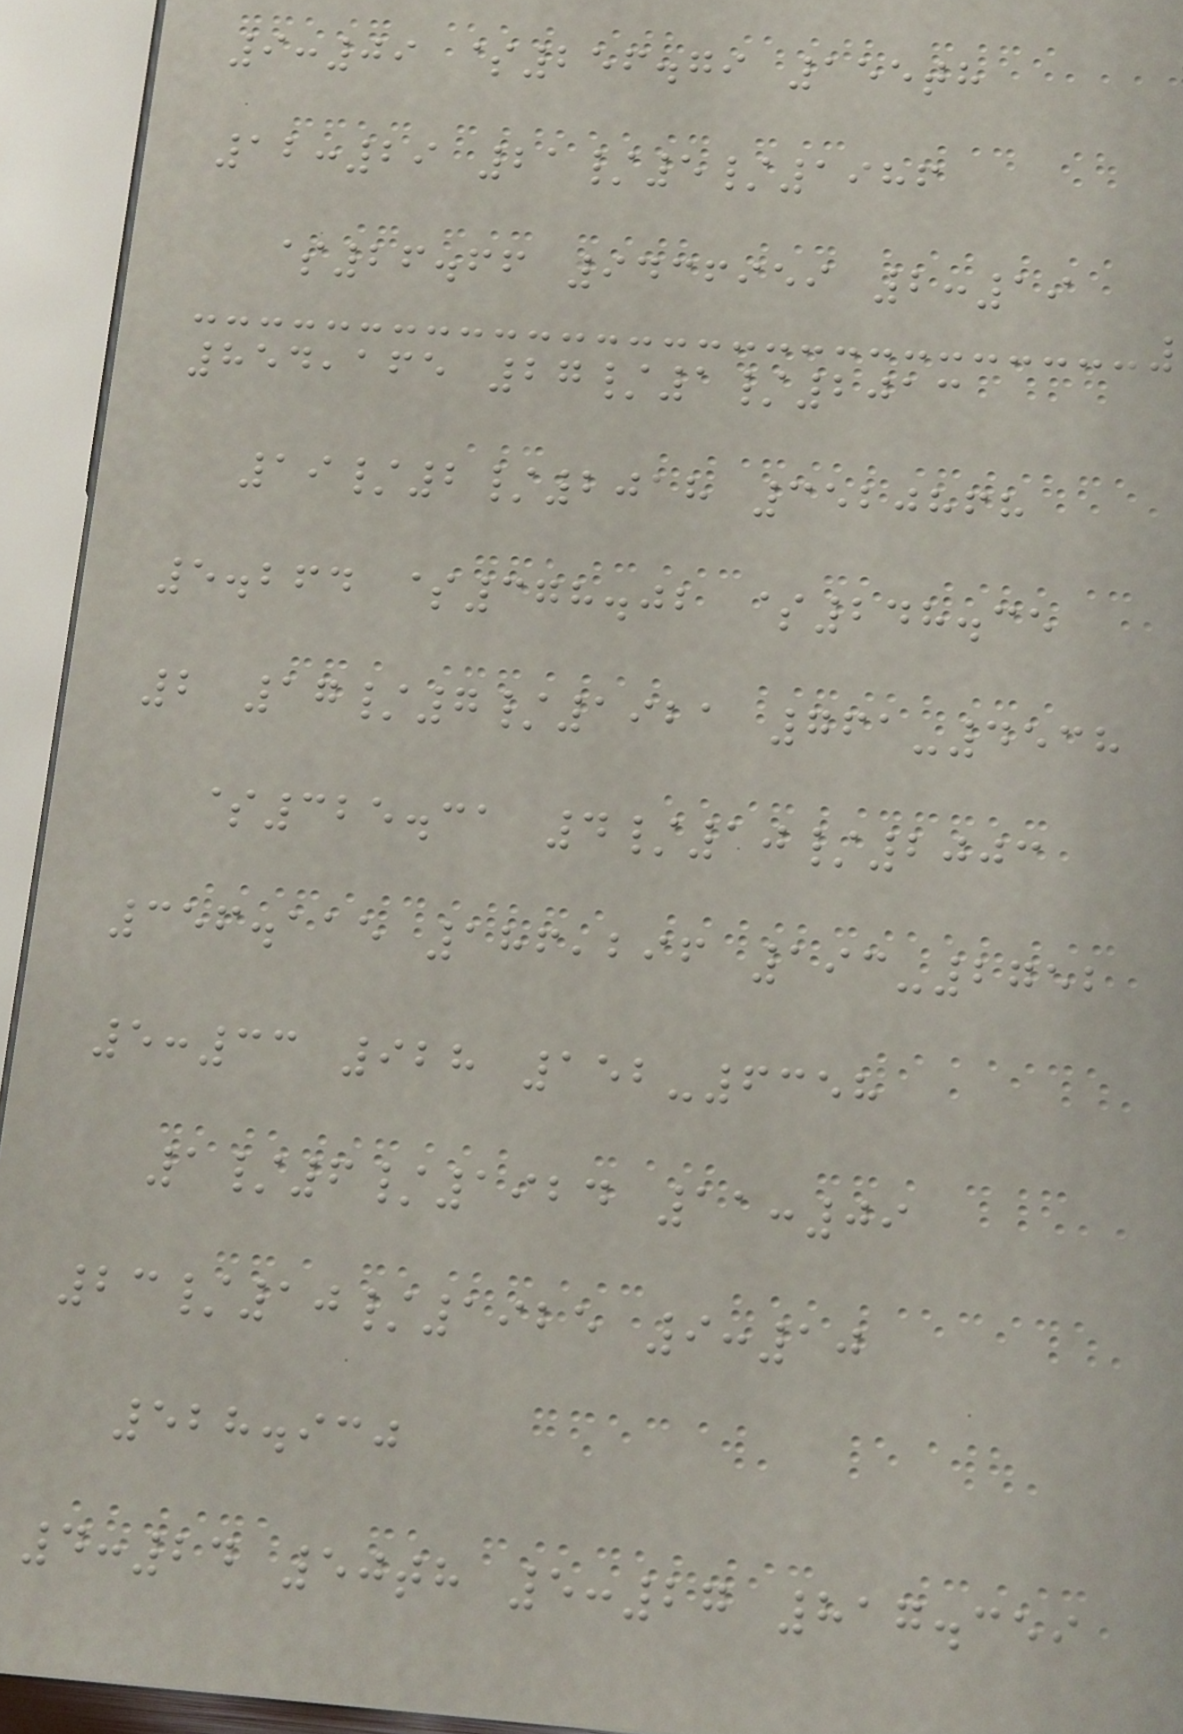9:09 $256.79 155th
12:29 21/5/1986
$26.66 9436959 2:19
854,165 27/1/2013
19/2/2018 3520868
5.264 $378.02 $248.35
2 17/7/1921 761-4538
$325.31 4/10/2003
356.115 186,296 193-2752
5:33 928 152-6358
1/6/1924 11:09
23/10/1925 9:10
528.930
4:24 50th 5:27 817.359
